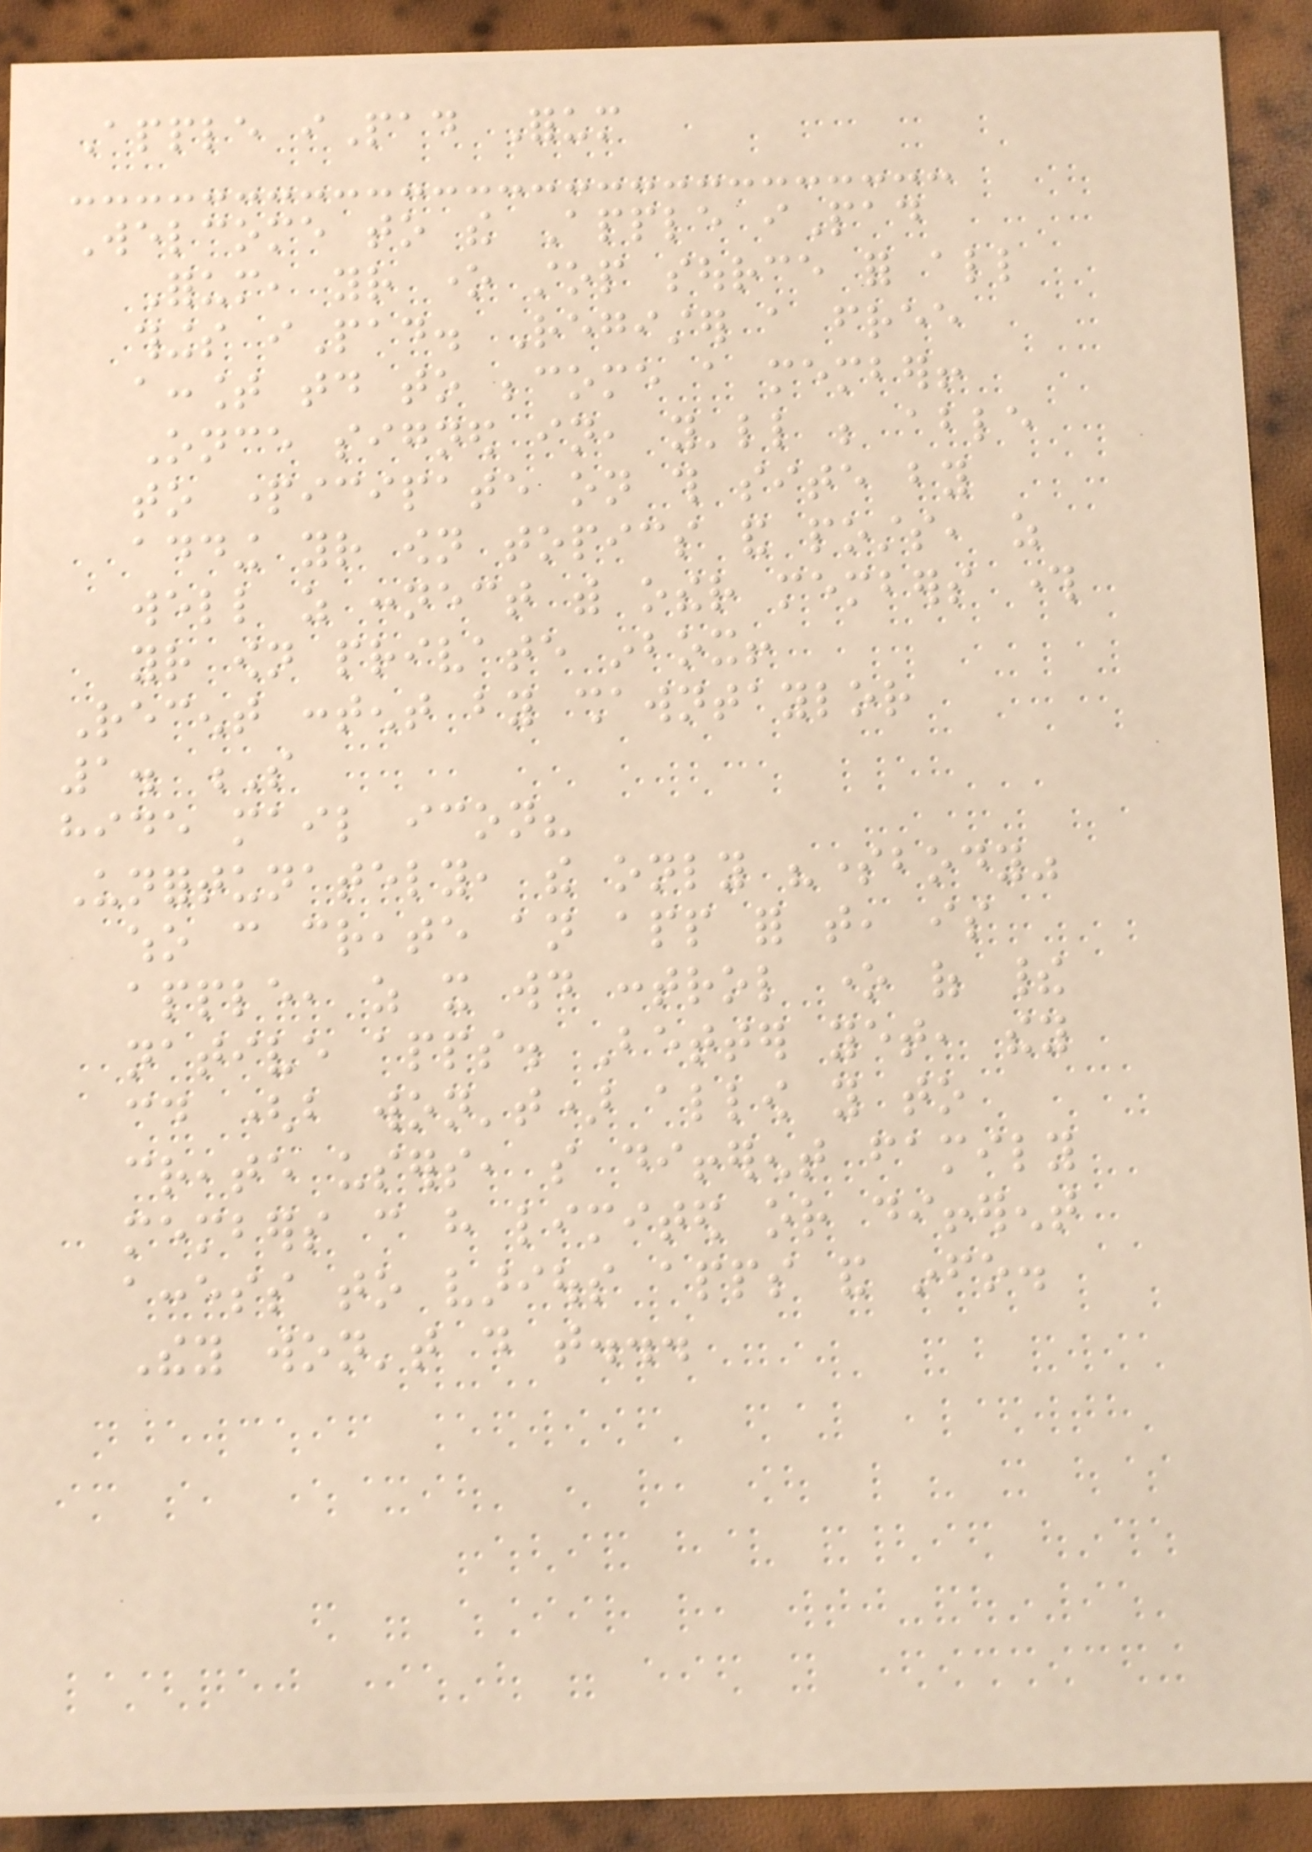Apple iPad Forum
Welcome to the Apple iPad
Forum, your one stop source for all
things iPad. Register a free
account today to become a member!
Once signed in, you'll be able
to participate on this site by
adding your own topics and posts, as
well as connect with other members through
your own private inbox!
Recent content by shawntaylor
1. S
hide mail icon?
Unfortunately, the only "somebody"
who can create an app for that, is
apple, as it would control one of their
native apps. Better yet, they
could (but won't) allow you to
create users, so different family
members can have limited or different
access to various apps and info.
They won't do that...
